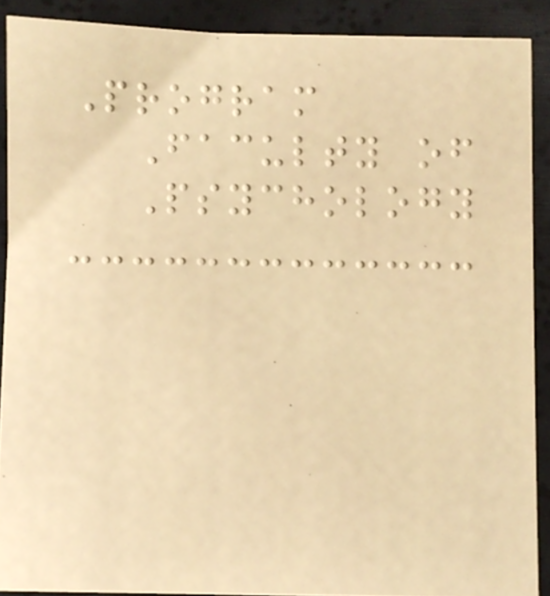Program
Faculty of
Psychology
